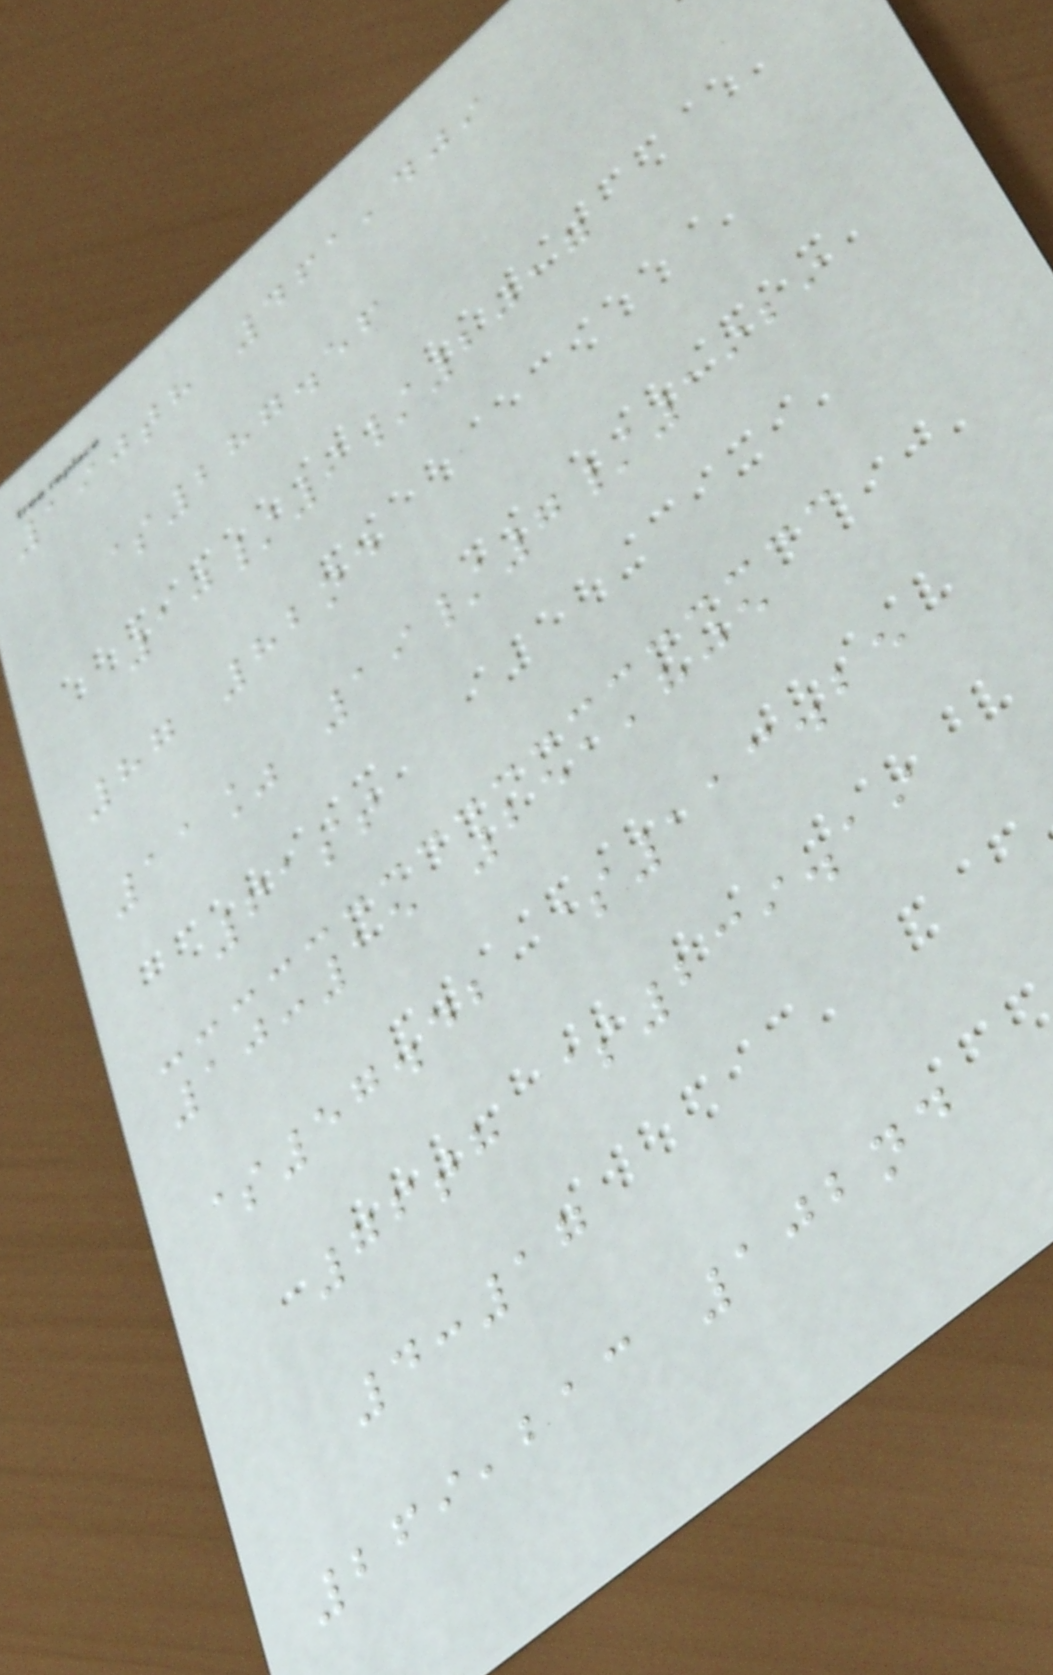190th 461,409
$287.56
10/9/2017
87 82nd
11% 19/7/1929
61st
10:15 251,805
$57.42 $113.25
76th $239.19
4:17
269,213 102nd
